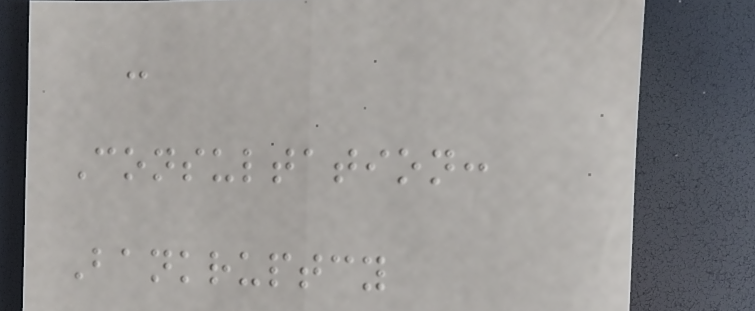-
Consultation:
Bankruptcy
